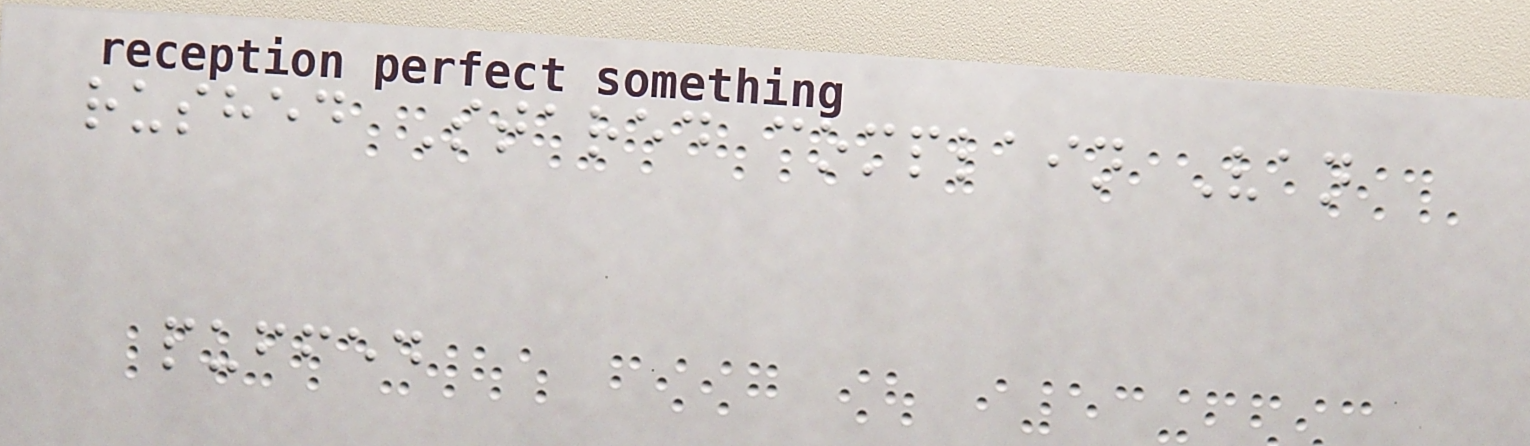rushed Stared complain Van
puffed
